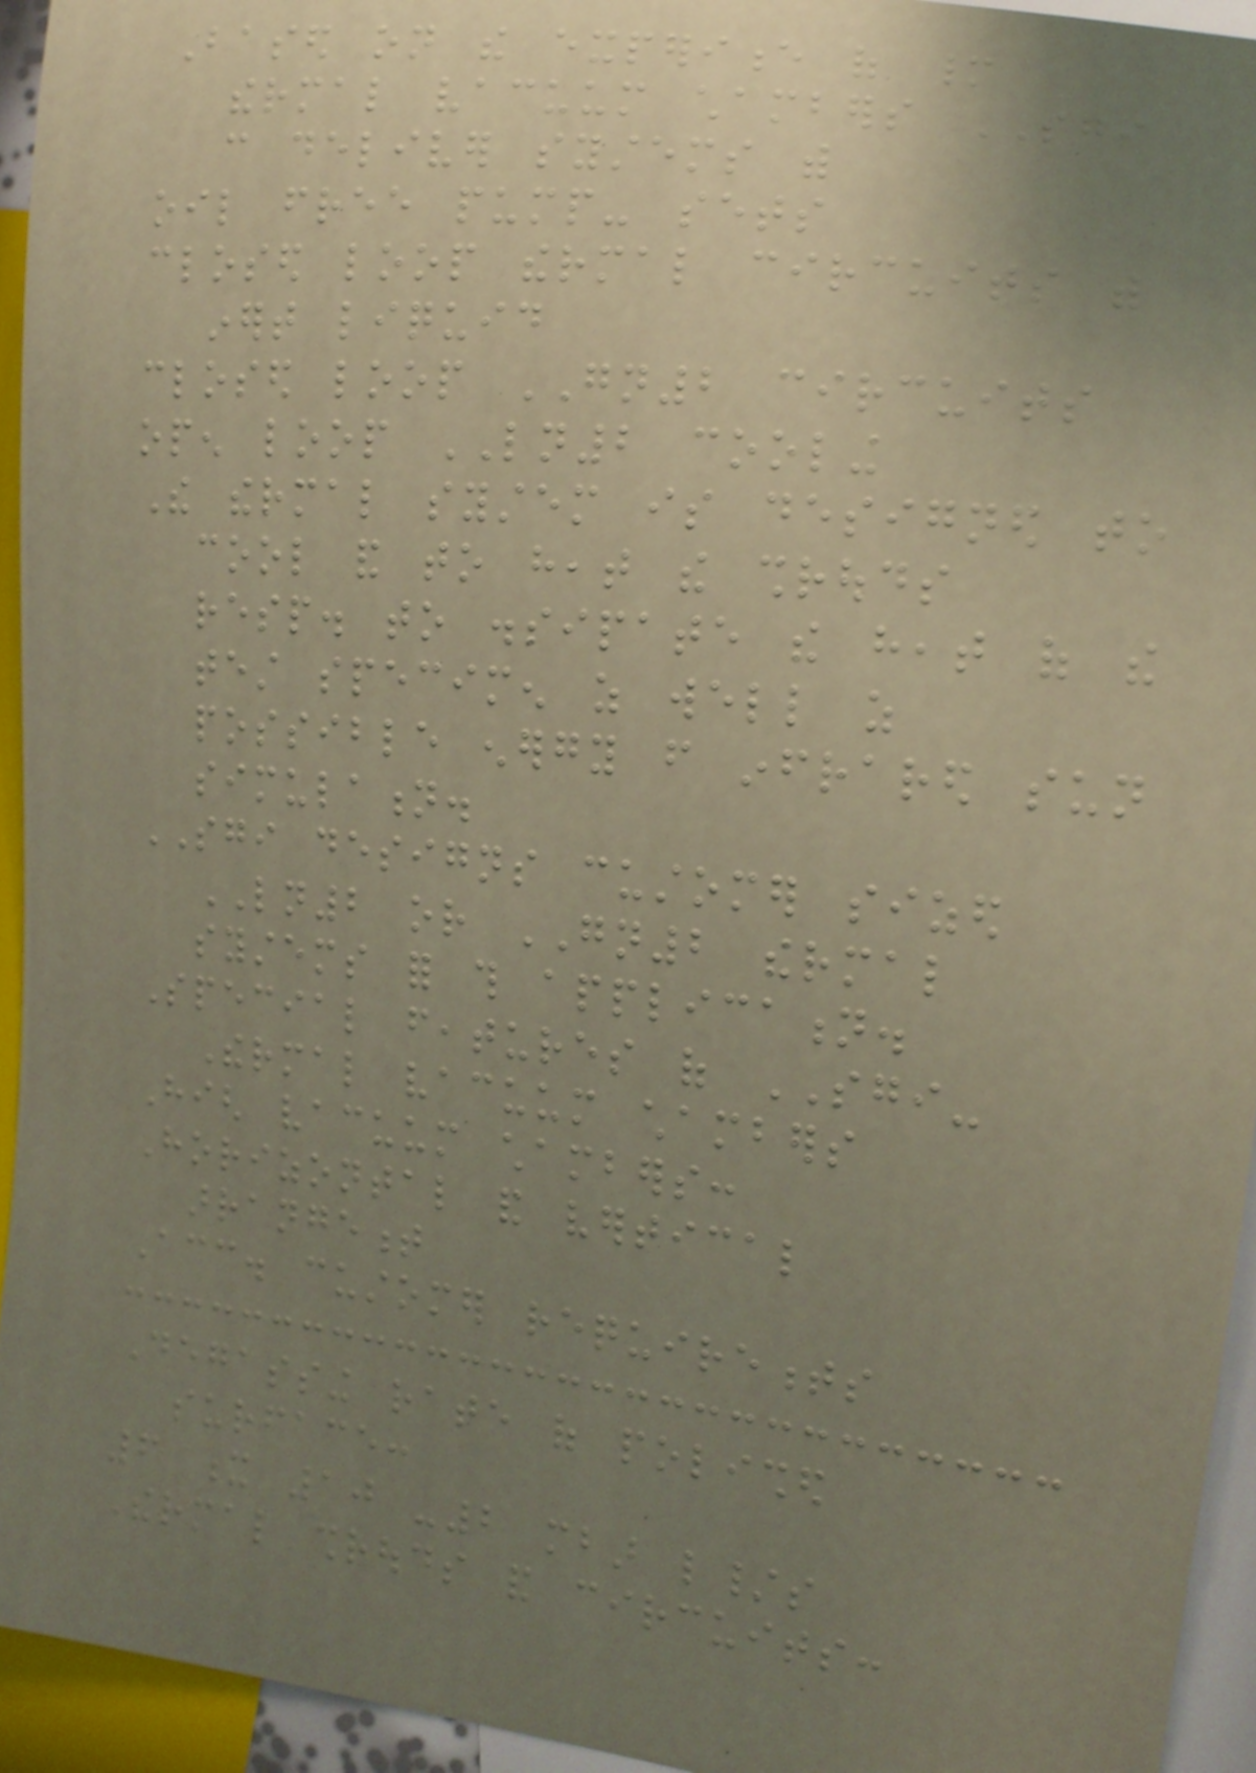Based on the experience of many
thermal vacuum chambers SGI
can deliver systems with
oil free pump- sets
closed loop thermal circuits with
inert liquid
closed loop GN2 circuits
open loop LN2 cooling
The thermal system is designed to
cool and to heat the shrouds
resp. to dissipate the heat of the
test specimen as well as
possible energy from infrared sun
simulation.
SGI designs customer sized
LN2 or GN2 thermal
systems for this application.
Special features of SGI-
Thermal vacuum chambers
High vacuum chambers:
Horizontal and vertical
arrangement
Acc. customer requirements
Degassing rate of polished
surface:
6 x 10 -2 mbar l/s
Thermal shrouds and circuits:
